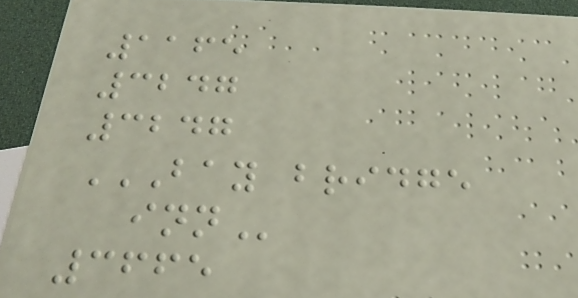1165
3247
3247
BAY BRIDGE
INN
3665
